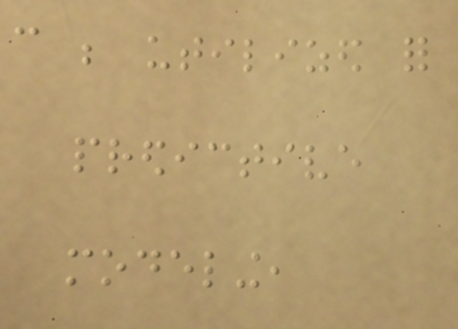can be utilized for
predictive
modeling,
